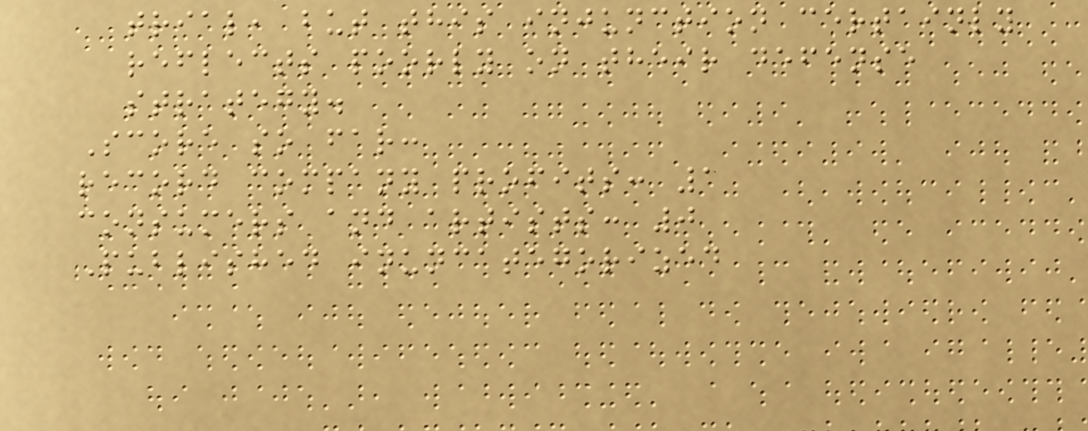trial, but this injunction certainly
reflects poorly on their defense
strategy.
Score so far:
record company profits: 1
consumers and artists: 0
Published inuncategorized
